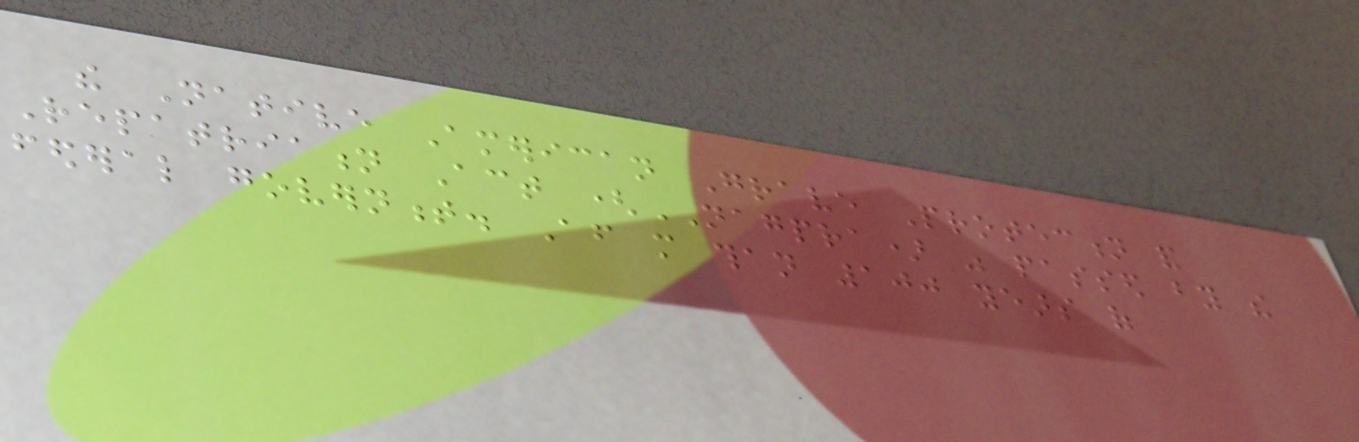the Native American Grave Protection and
Repatriation Act (NAGPRA) was passed by the
federal government. After more than 100 years of
